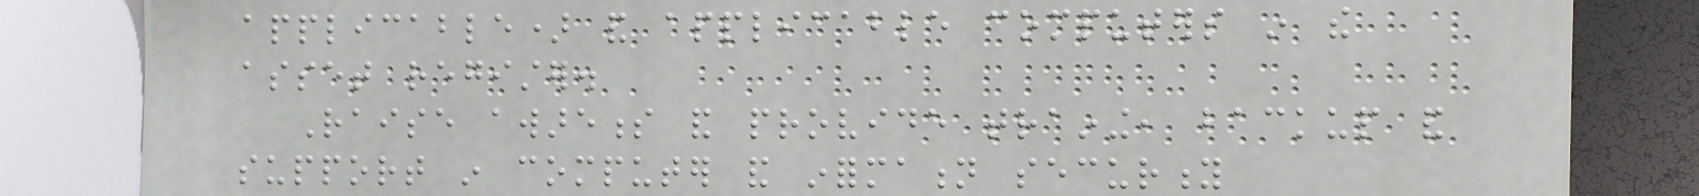applicable) and applicable computers in the
asset register.
Raise awareness and provide training, backup and
support in computer and information security
